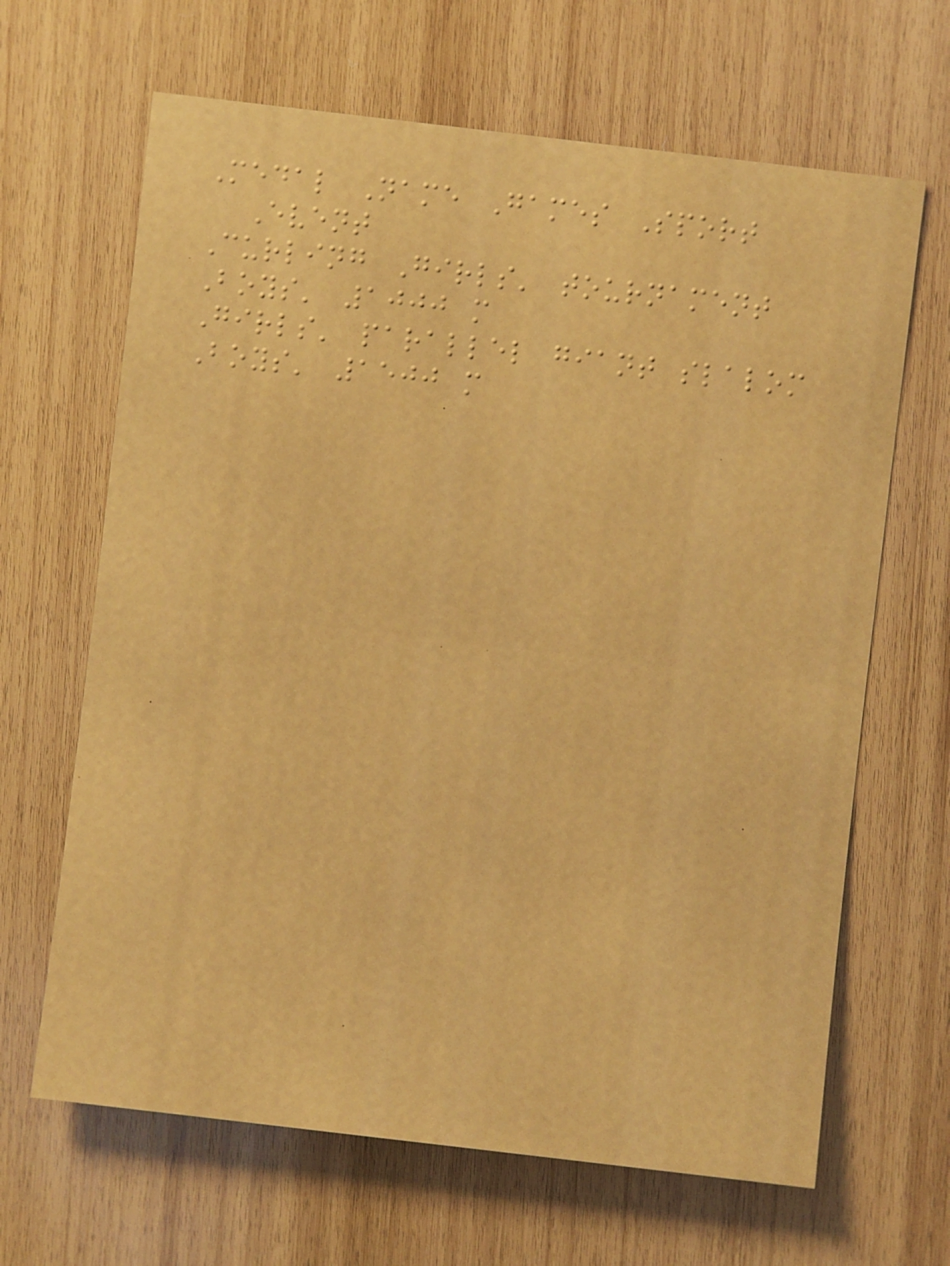Medal Name Games Sport
Event
Curling Girls' tournament
Boys' 1000 m
Girls' parallel giant slalom
Boys' 1500 m
